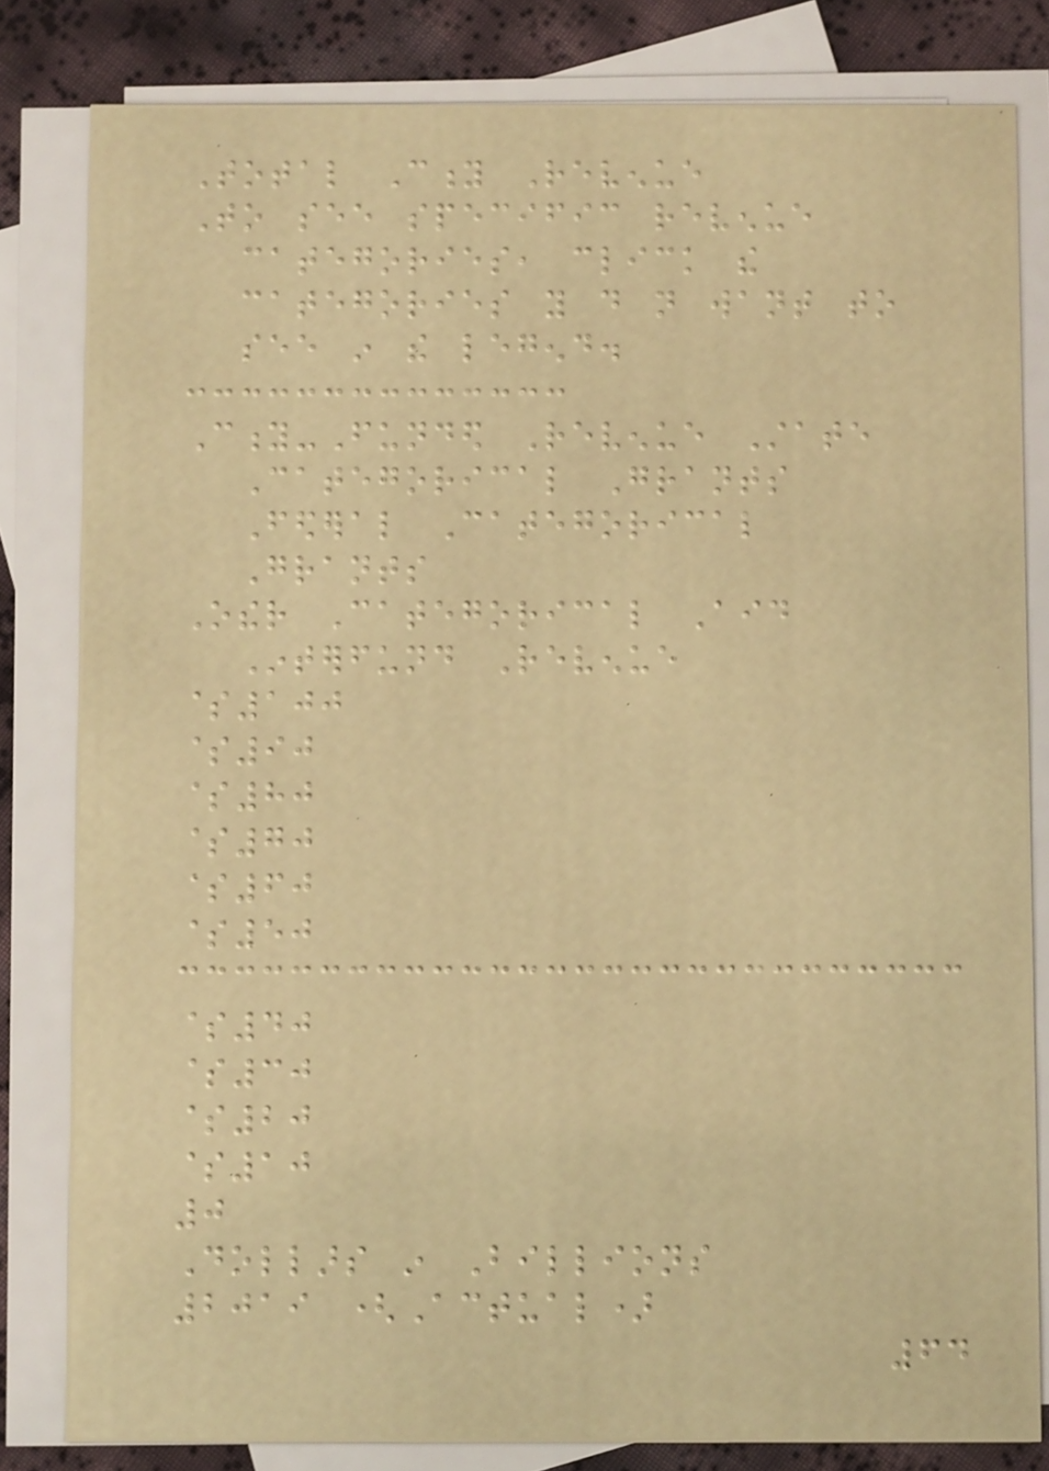Total City Revenue
To see specific revenue
categories, click the
categories you do not want to
see in the legend.
City-Funded Revenue State
Categorical Grants
Federal Categorical
Grants
Other Categorical Aid
Interfund Revenue
$100
$90
$80
$70
$60
$50
$40
$30
$20
$10
0
Dollars in Billions
2019 (Actual)
64
